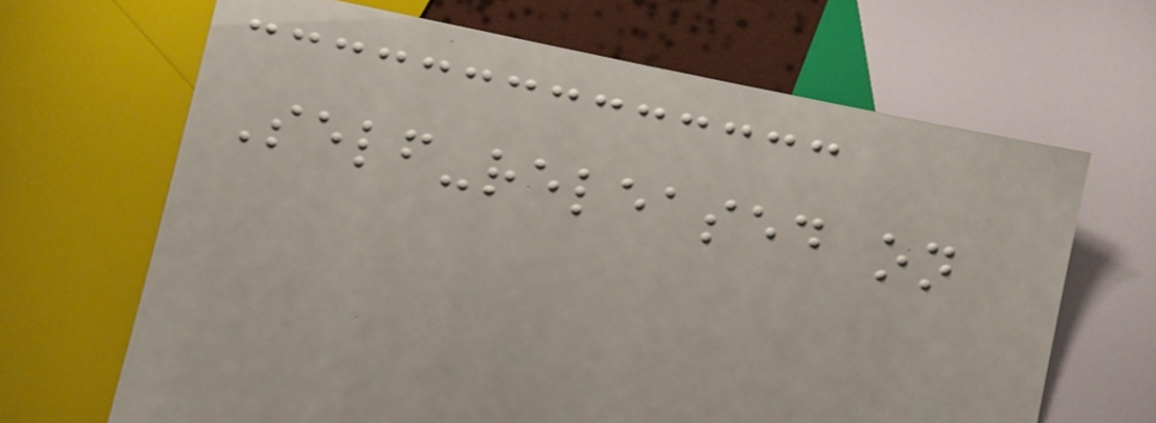Self-released on
